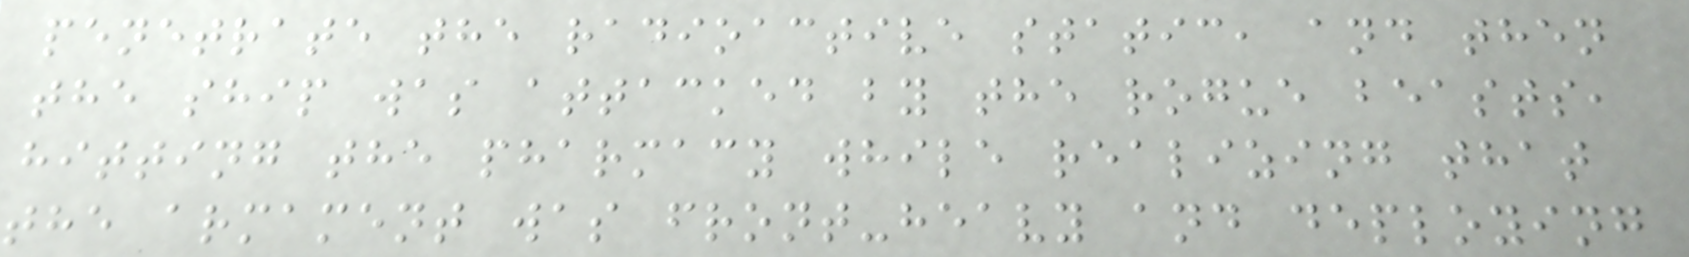penetrate the radioactive static, and then
the ship was attacked by the rogue beasts,
hitting the pharmacy while realizing that
the armament was front-heavy and deploying
